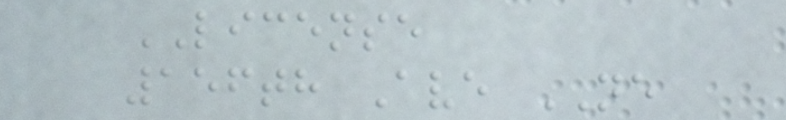LICENSE
156th Ave NE
